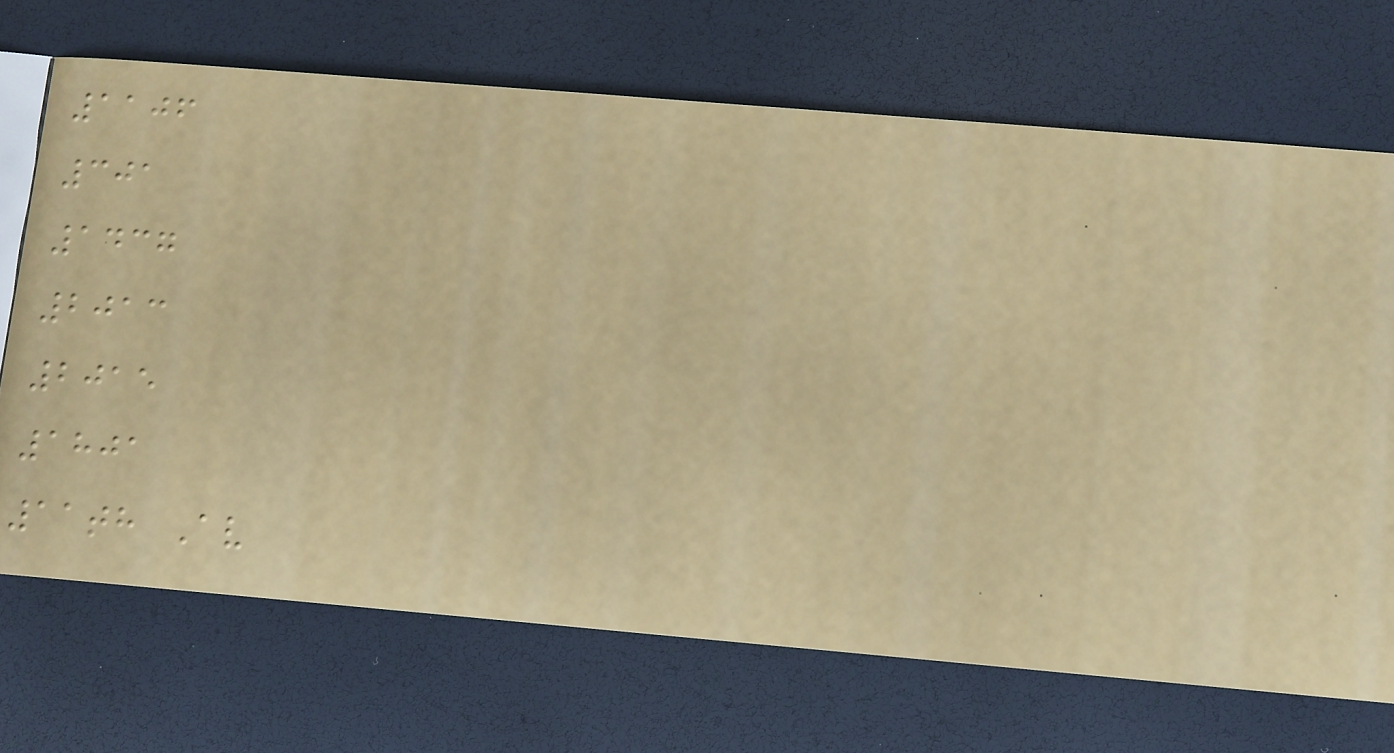1106
301
1437
2013
2015
1801
11th Av
